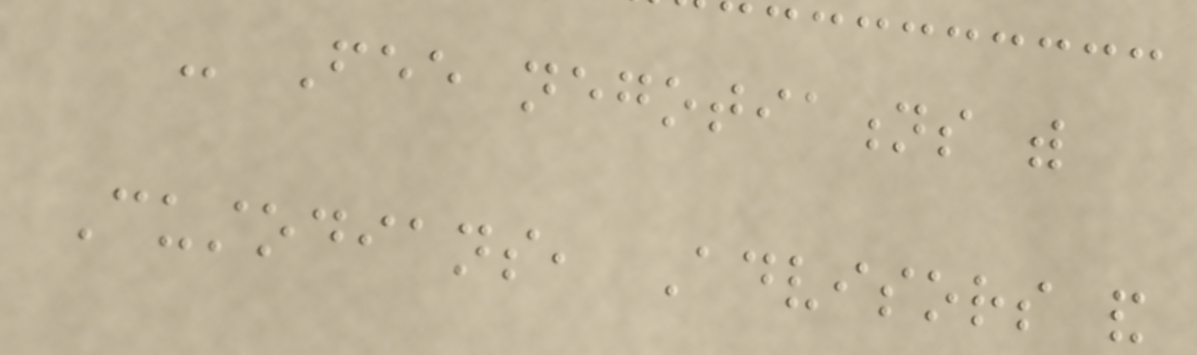- Fee negotiations with
Custodians, Advisors and
